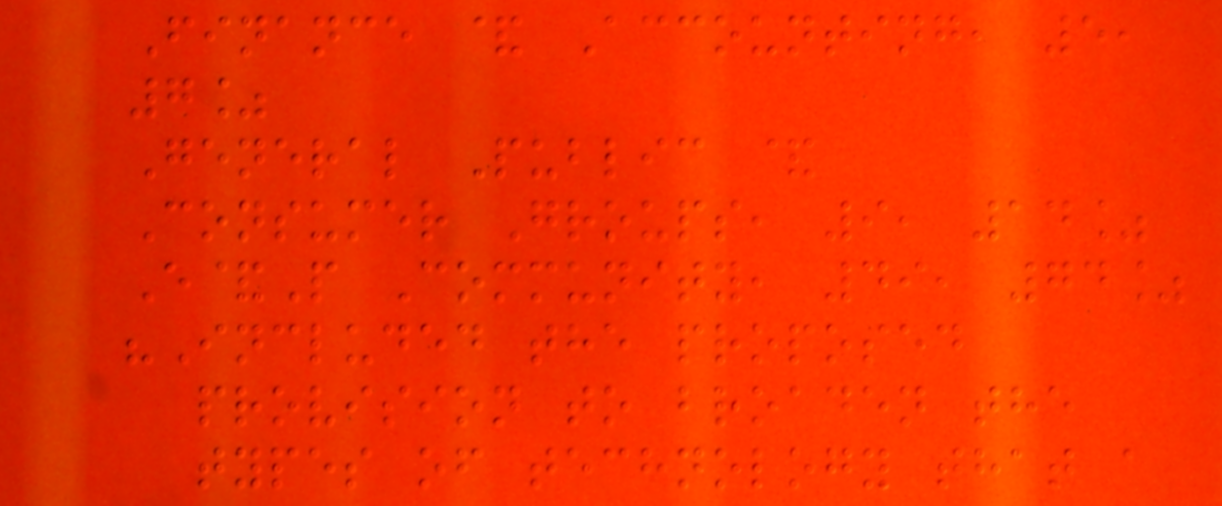Finance & Accounting, 5,
7%
General Public &
Consumer Groups, 9, 14%
E&P Community, 49, 74%
"Included the proposed
provision to broaden the
types of technology that a
